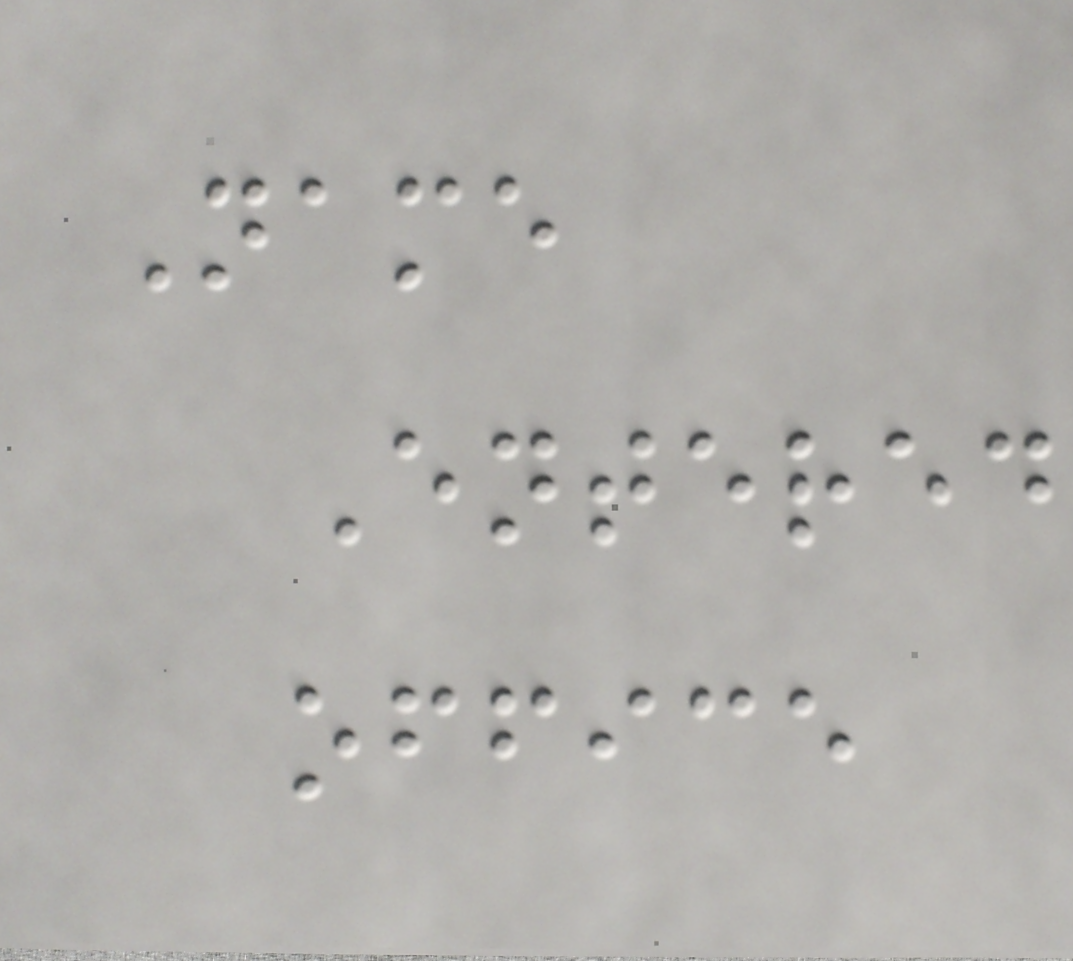Name
Entered
office
